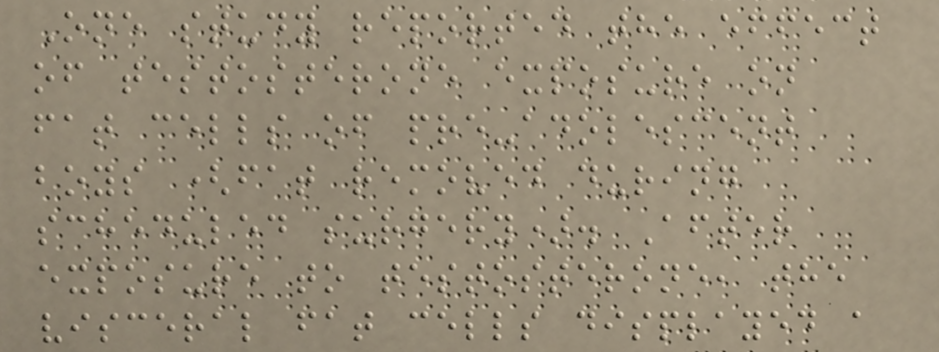One study reported the effect
of testosterone exposure on
fat cells of pre-adolescent
boys (fat removed during
scheduled surgery). After
exposure to testosterone, the
visceral fat cells displayed a
